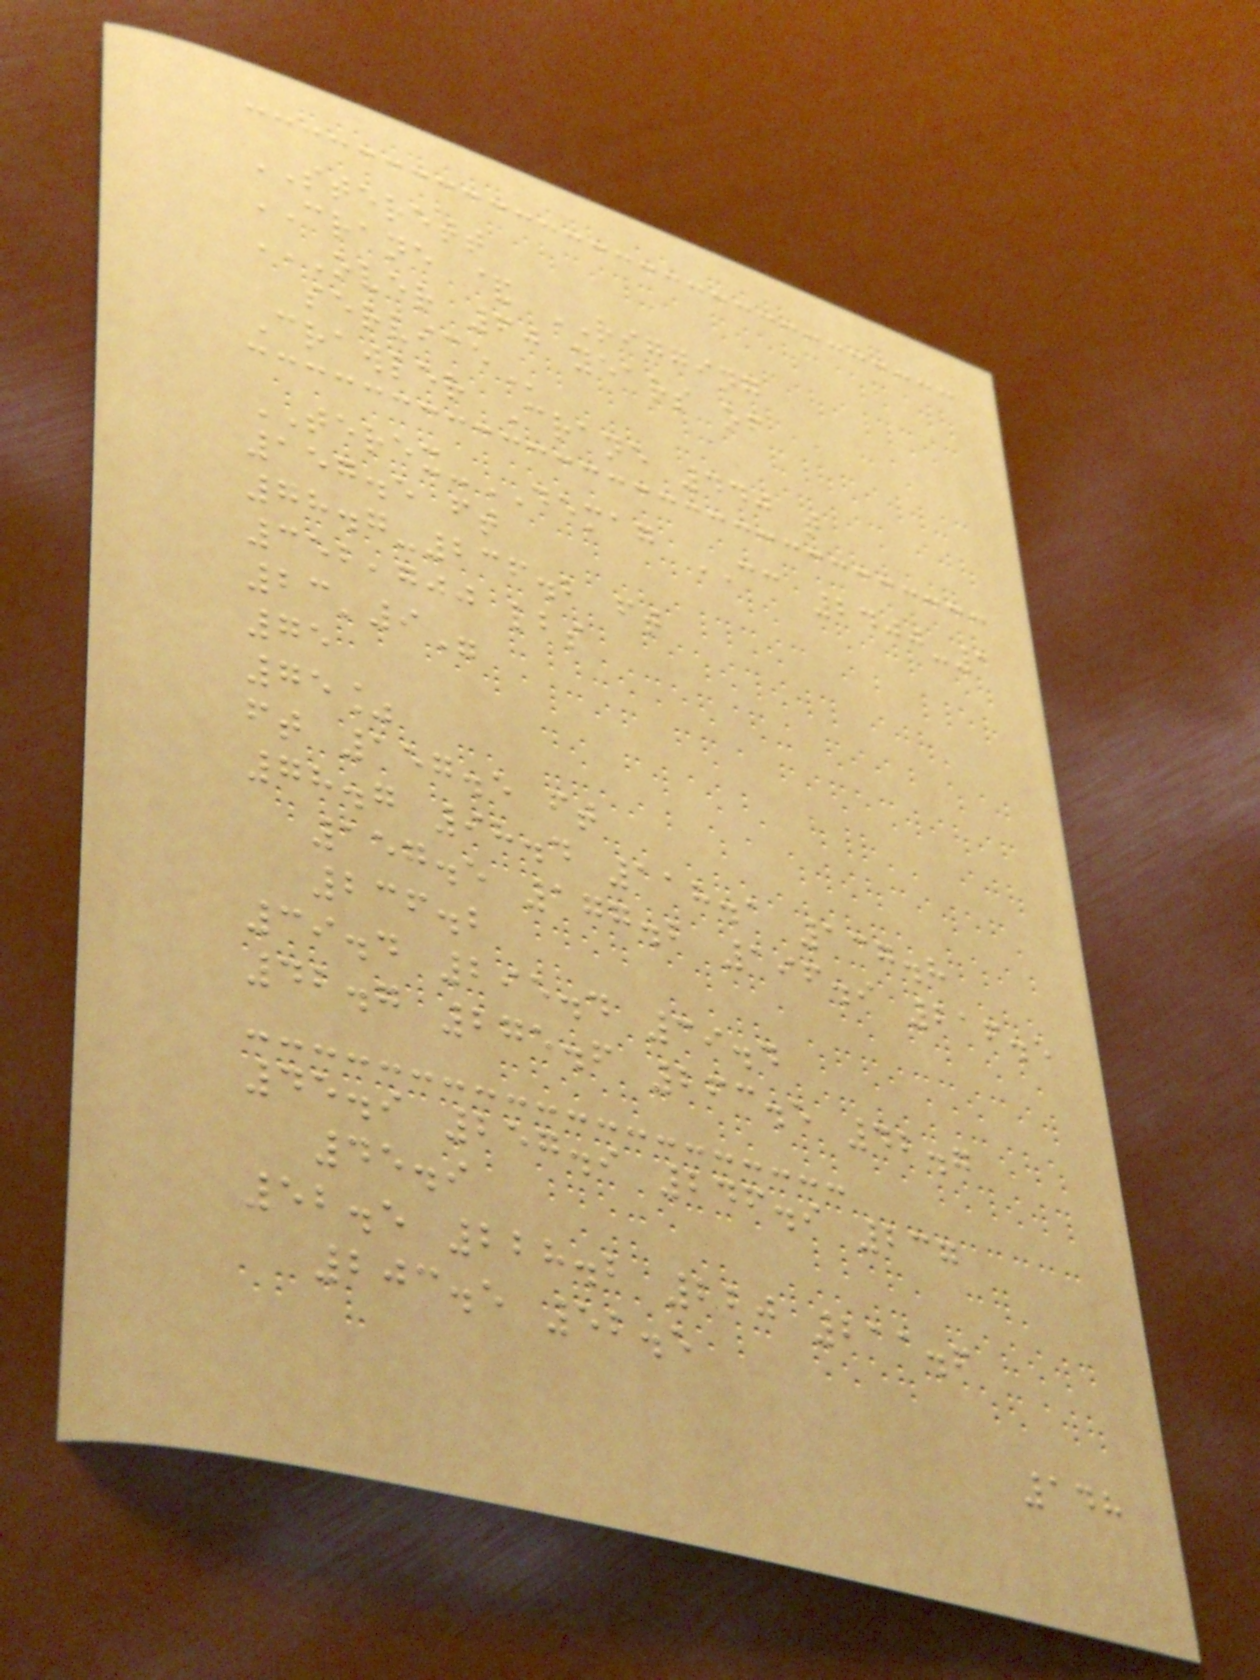STERETT
CRANE & RIGGING
OVER 60 YEARS OF
SERVICE
Crawler Crane 440 t
TEREX-DEMAG CC 2400-1
157.5 ft
78.7-236.2 ft
352,700 lbs
23'9"
75
75%
ft 157.5 ft
78.7 98.4 118.1 137.8
157.5 177.2 196.9 216.5
236.2
39.4 295.4 39.4
42.7 275.6 263.5 42.7
45.9 257.9 246.9 237
45.9
52.5 228.2 220 211.6
203.5 52.5
148
